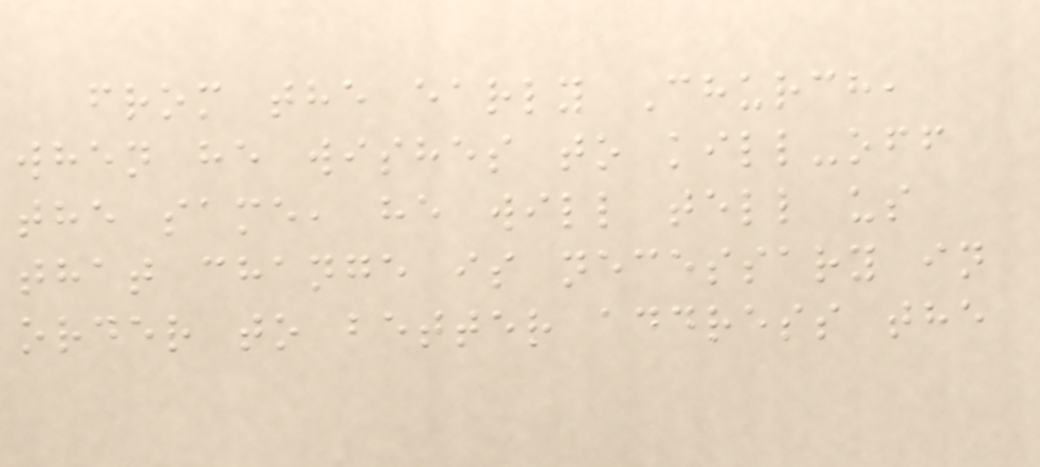from the early Church,
when he wishes to kill-off
the same, he will tell us
that change is necessary in
order to better address the
